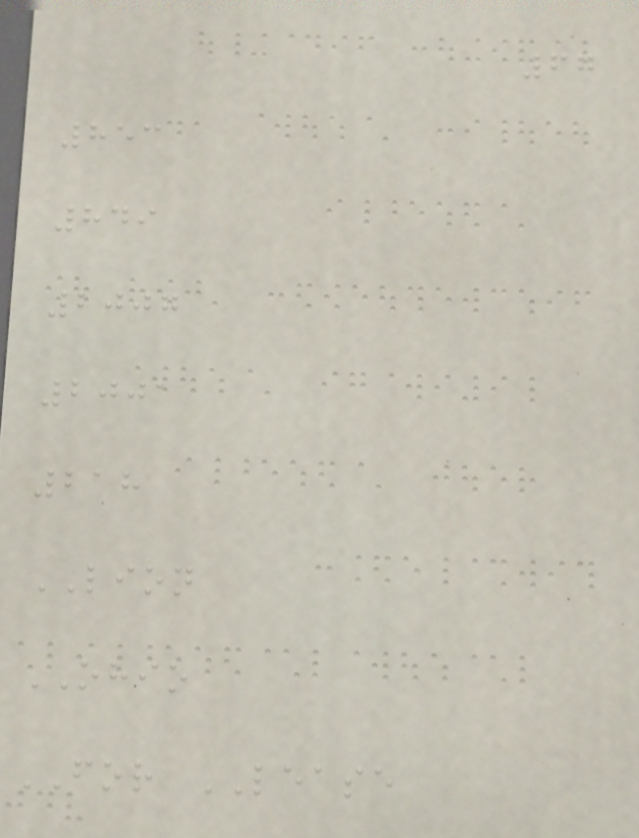67
853
849
2007
2001
218
LION
OHIO
FOR LEASE
